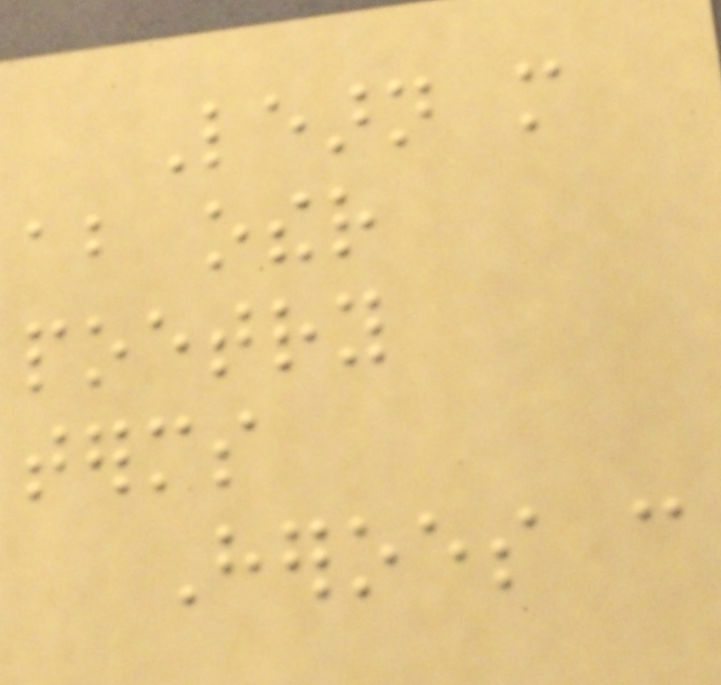Learn more
about other
poetry
terms
Heroes can
